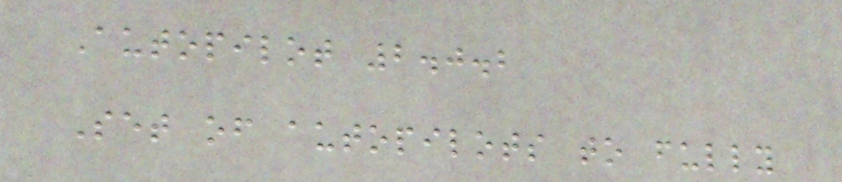Autopilot 2.0.2
Set of autopilots to fully
